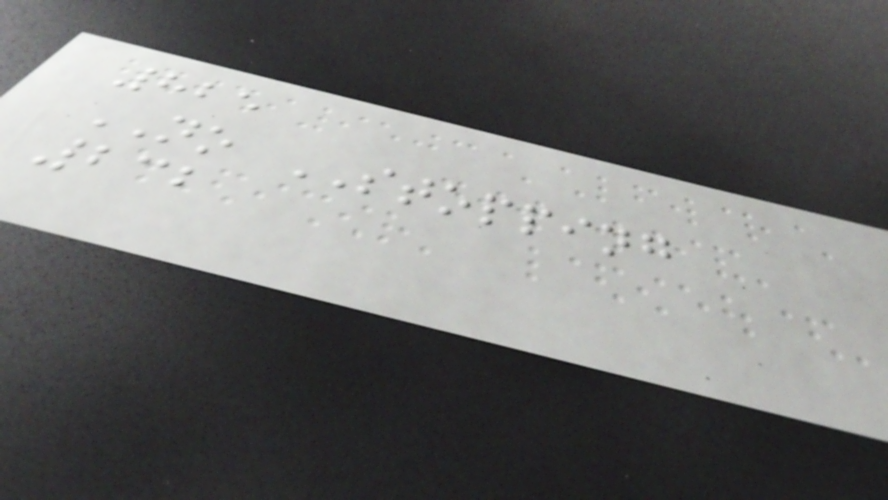825
NO STOPPING
232
